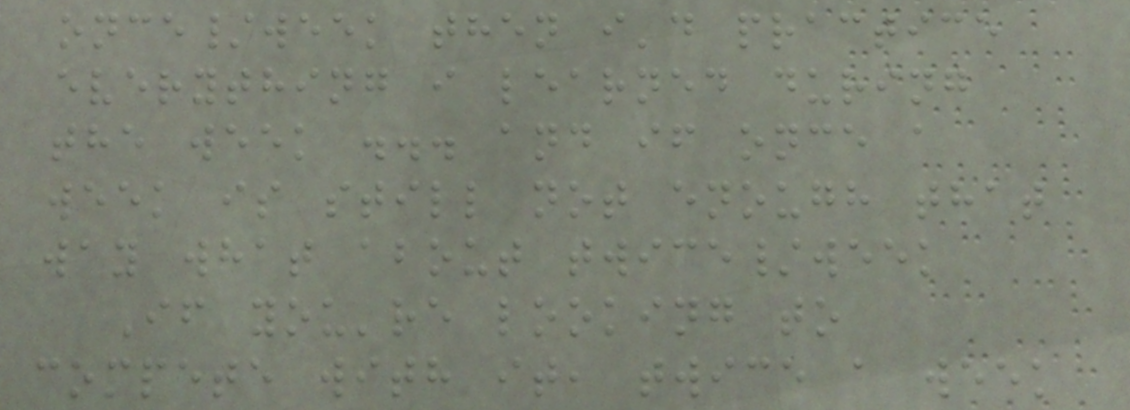once/week then i'd practice
everything i learned during
the week ... and if once a
week is still not enough that
way what about twice/week
If you're looking to
compete with it, twice a week
